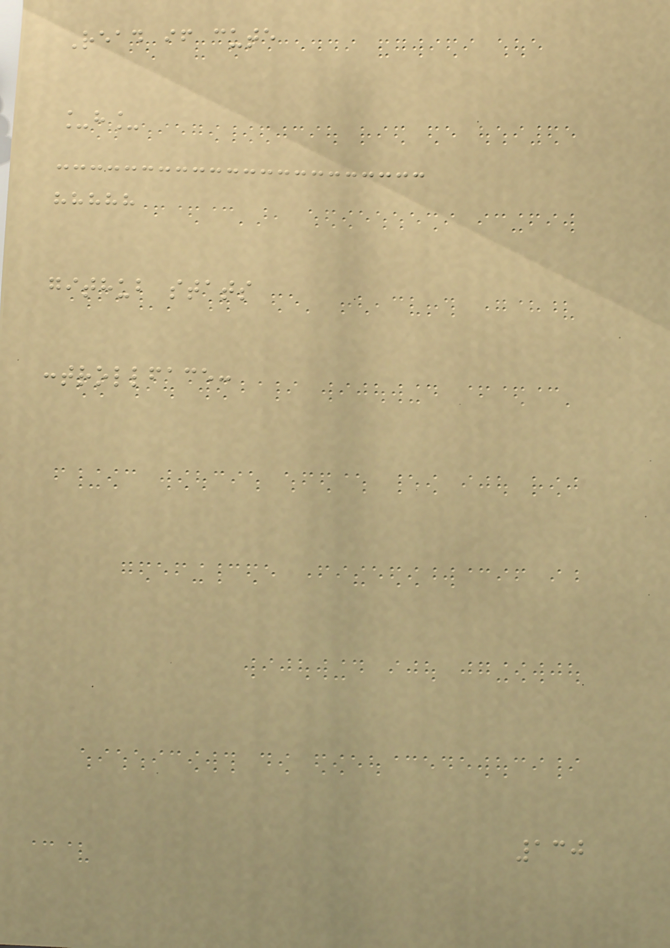Read if cute
_h_
hhhhh
github stats
:trollface:
130
